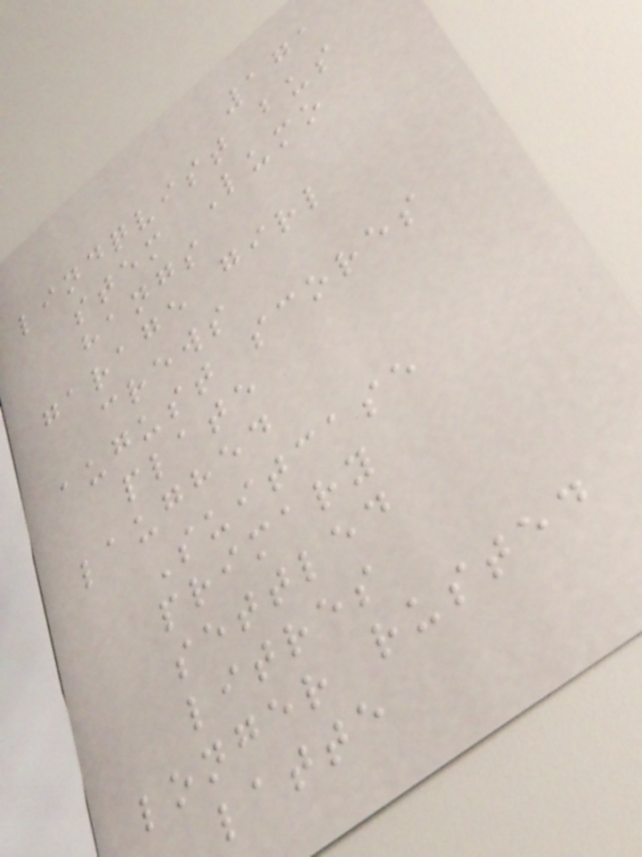171
lindqvist bus
stem Lumo
hangs
garage girl
crews
august scores
plate
laughed
Suitcase
primary
settled
litres
longer rusted
latte
